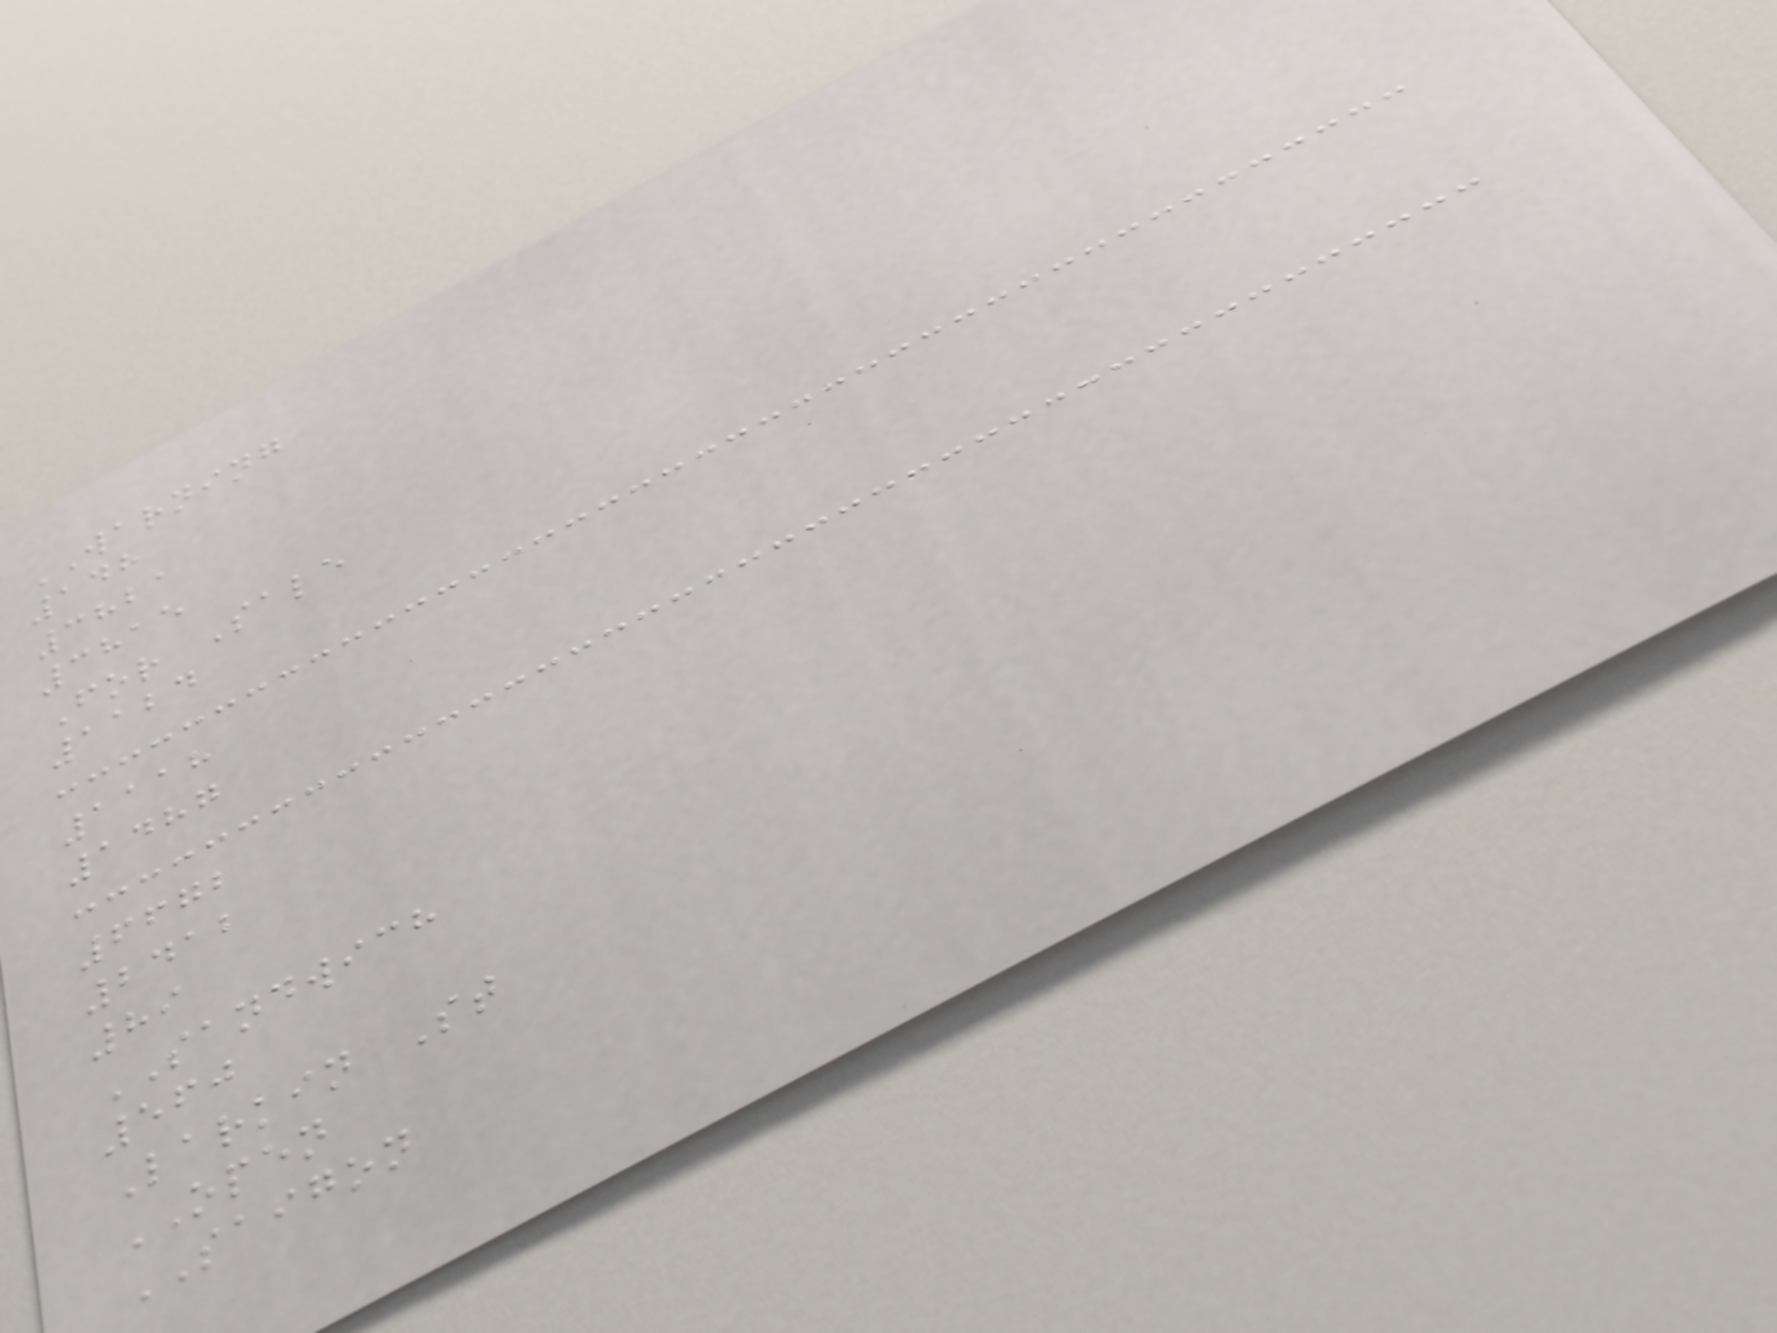WARNING
148
3821
3815
For Sale
1124
1118
1487
6672
2412
89
SANDWICH
560
Larkin St
OPEN
SAIGON
